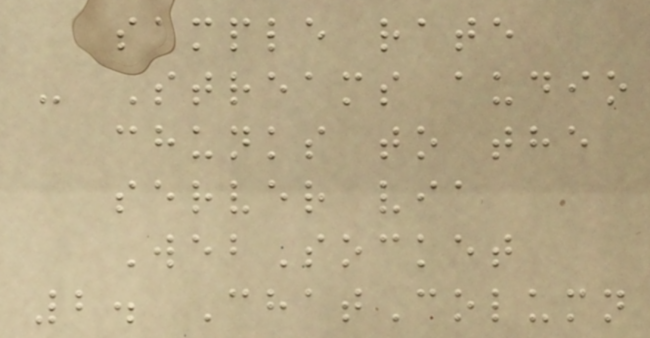sample rate
- Streams audio
chunks to the
server via
WebSocket
2. ChatColumn
